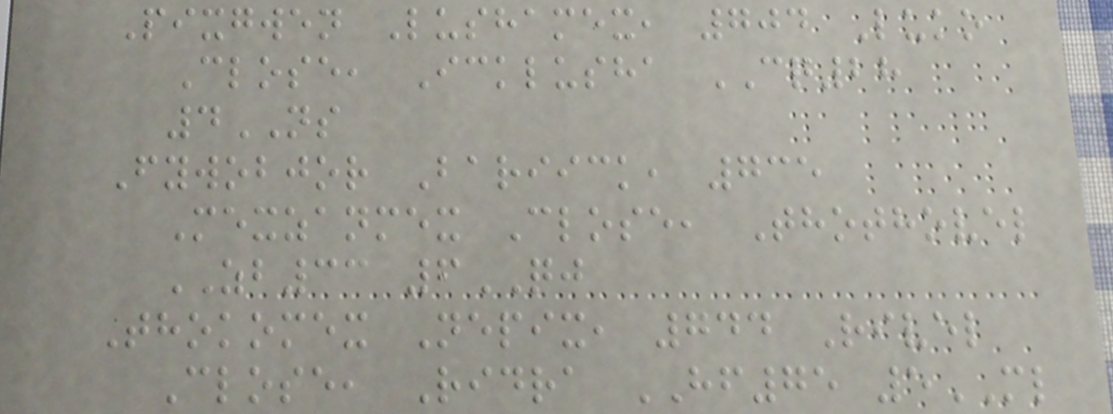Pixgwen Lushamex, 704 Luko
Close, Icklusha CQ28
4NS
Fywobjor Bariick, 735
Mexzanmex Close, Thothovel
ZB33 6QJ
Thokomex Nepix, 744 Rivel
Close, Ridra HF75 5ML
